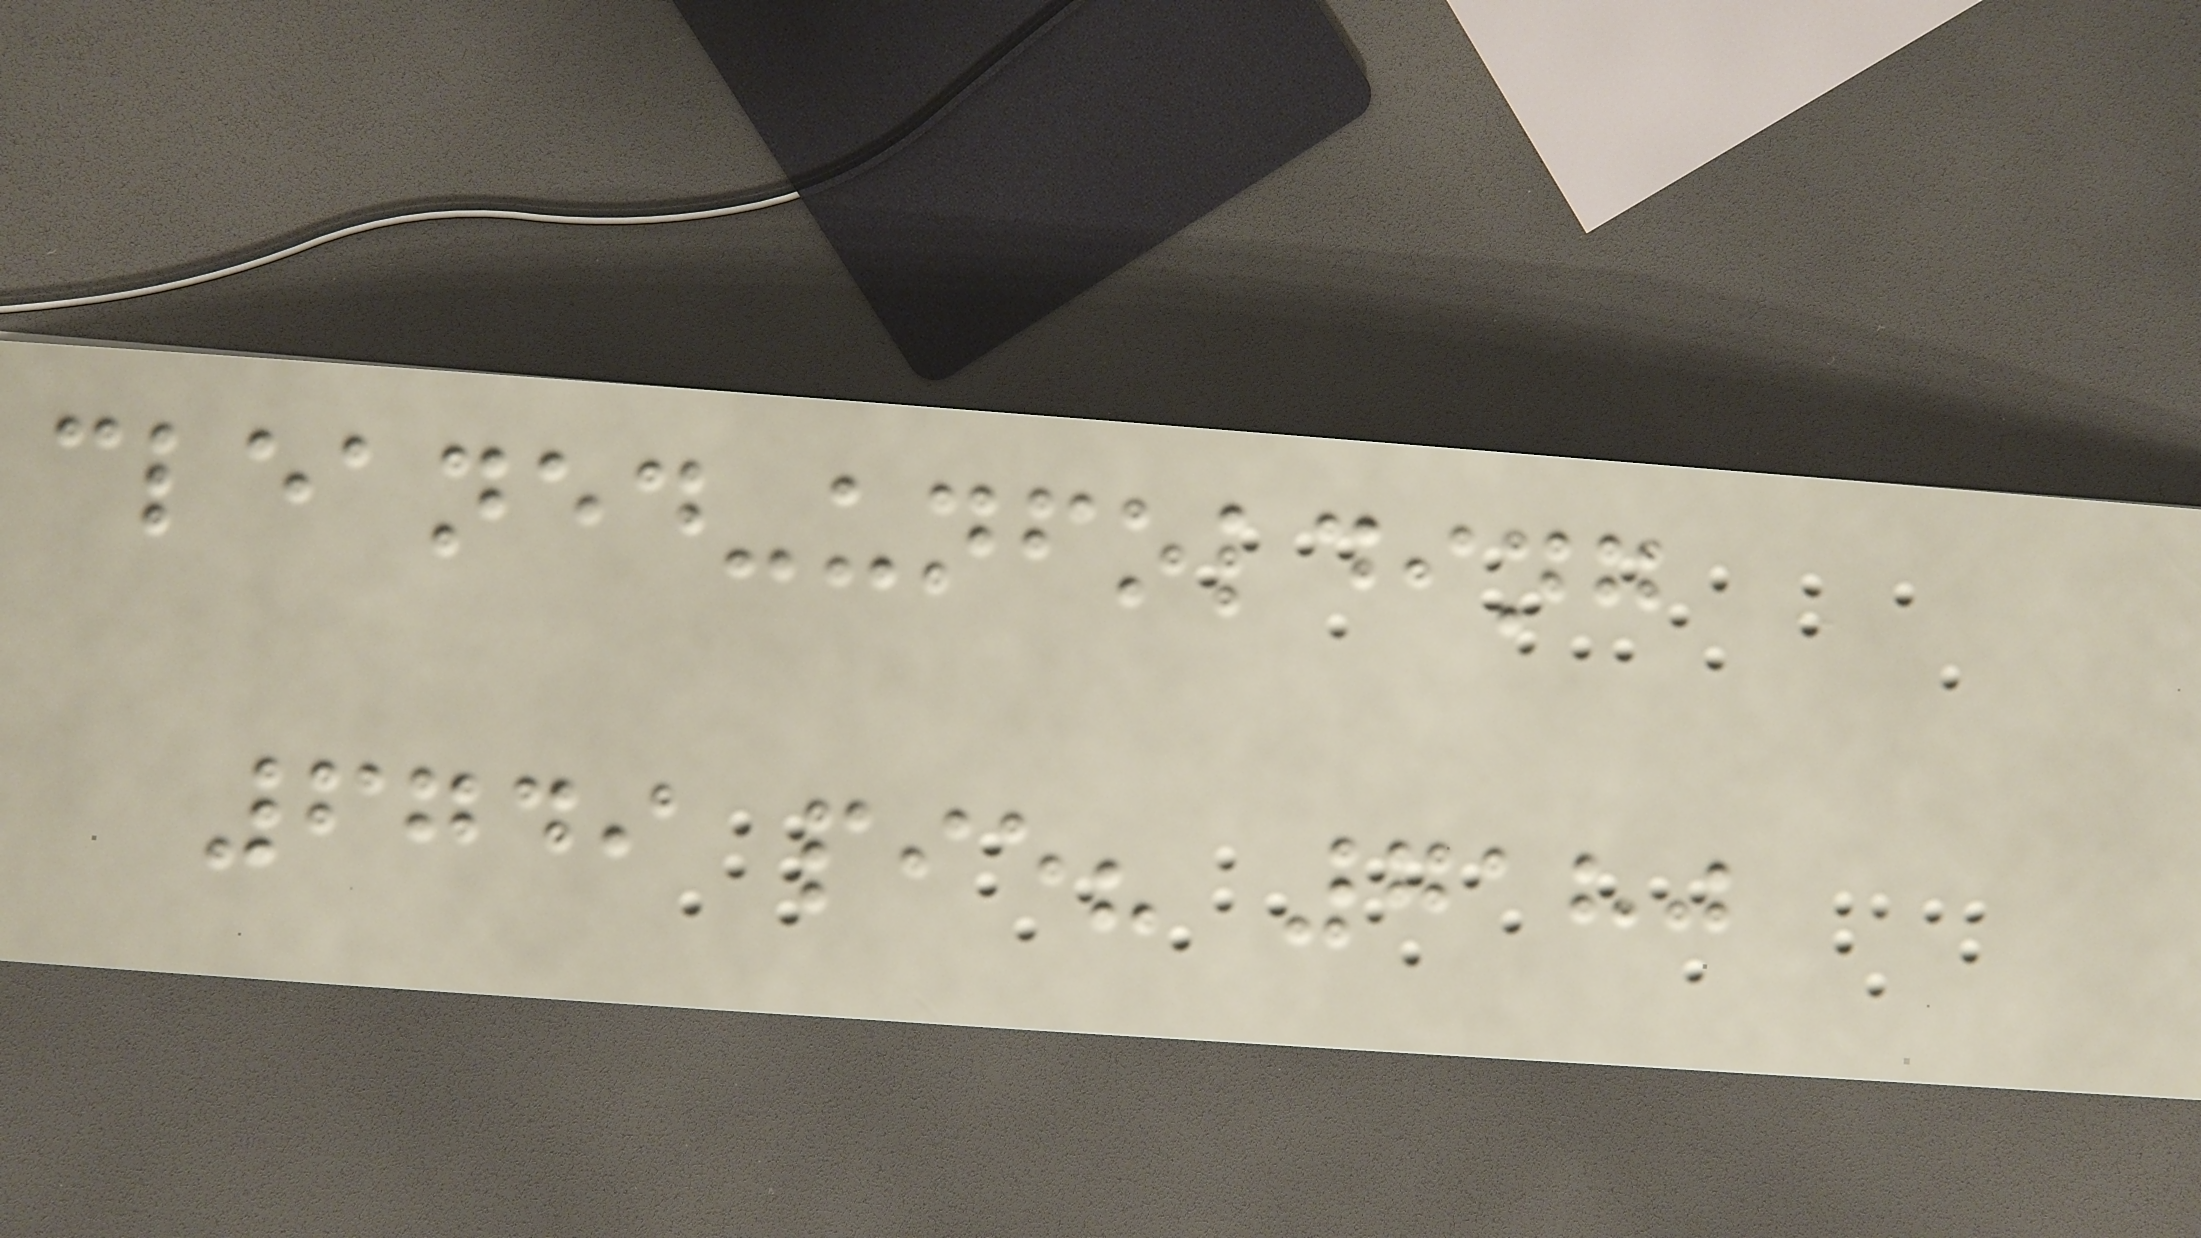cleaned-unfolding
6749 pie? 7180
